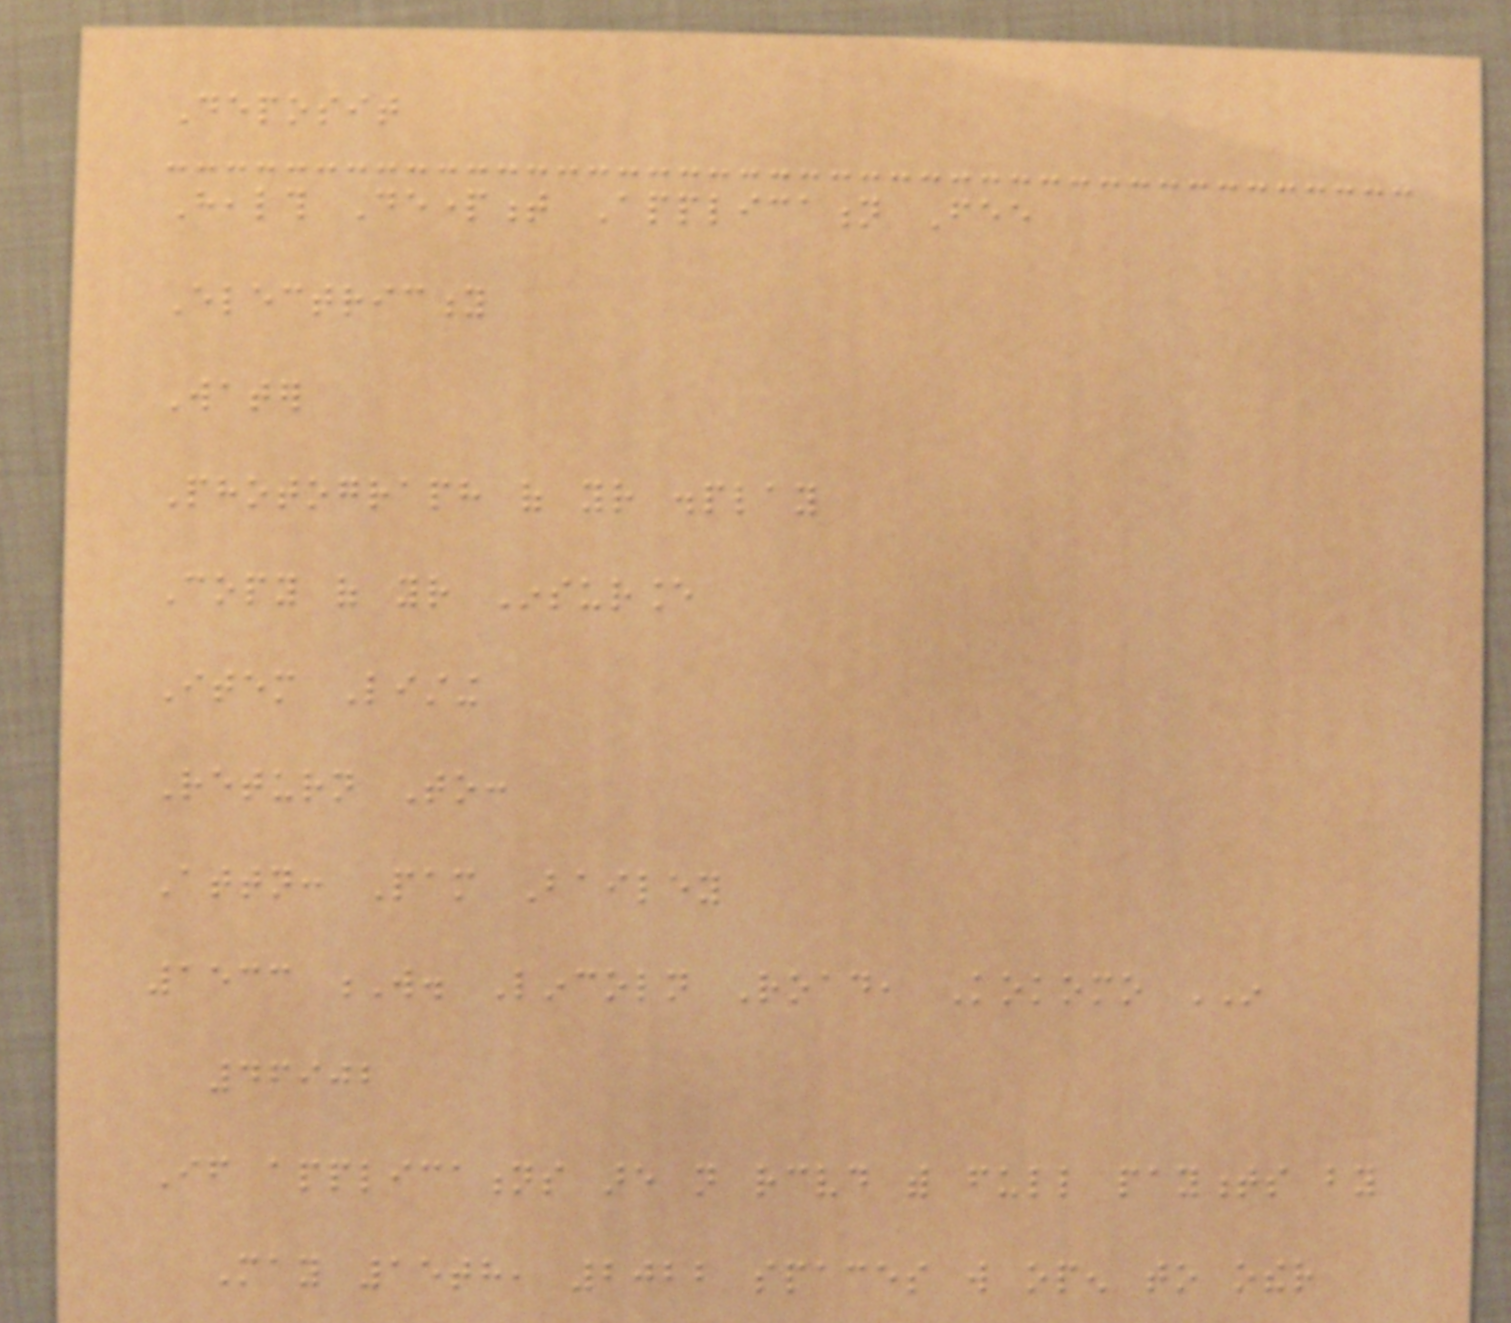Deposit
Health Department Application Fee
Electricity
Water
Photograph of your display
Copy of your Insurance
Item Listing
Return To:
Attn: Pam Bailey
1533 W. Lincoln Road, Kokomo IN
46902
If applications are not received with full payments by
May 15th, 2022 spaces will open to other
